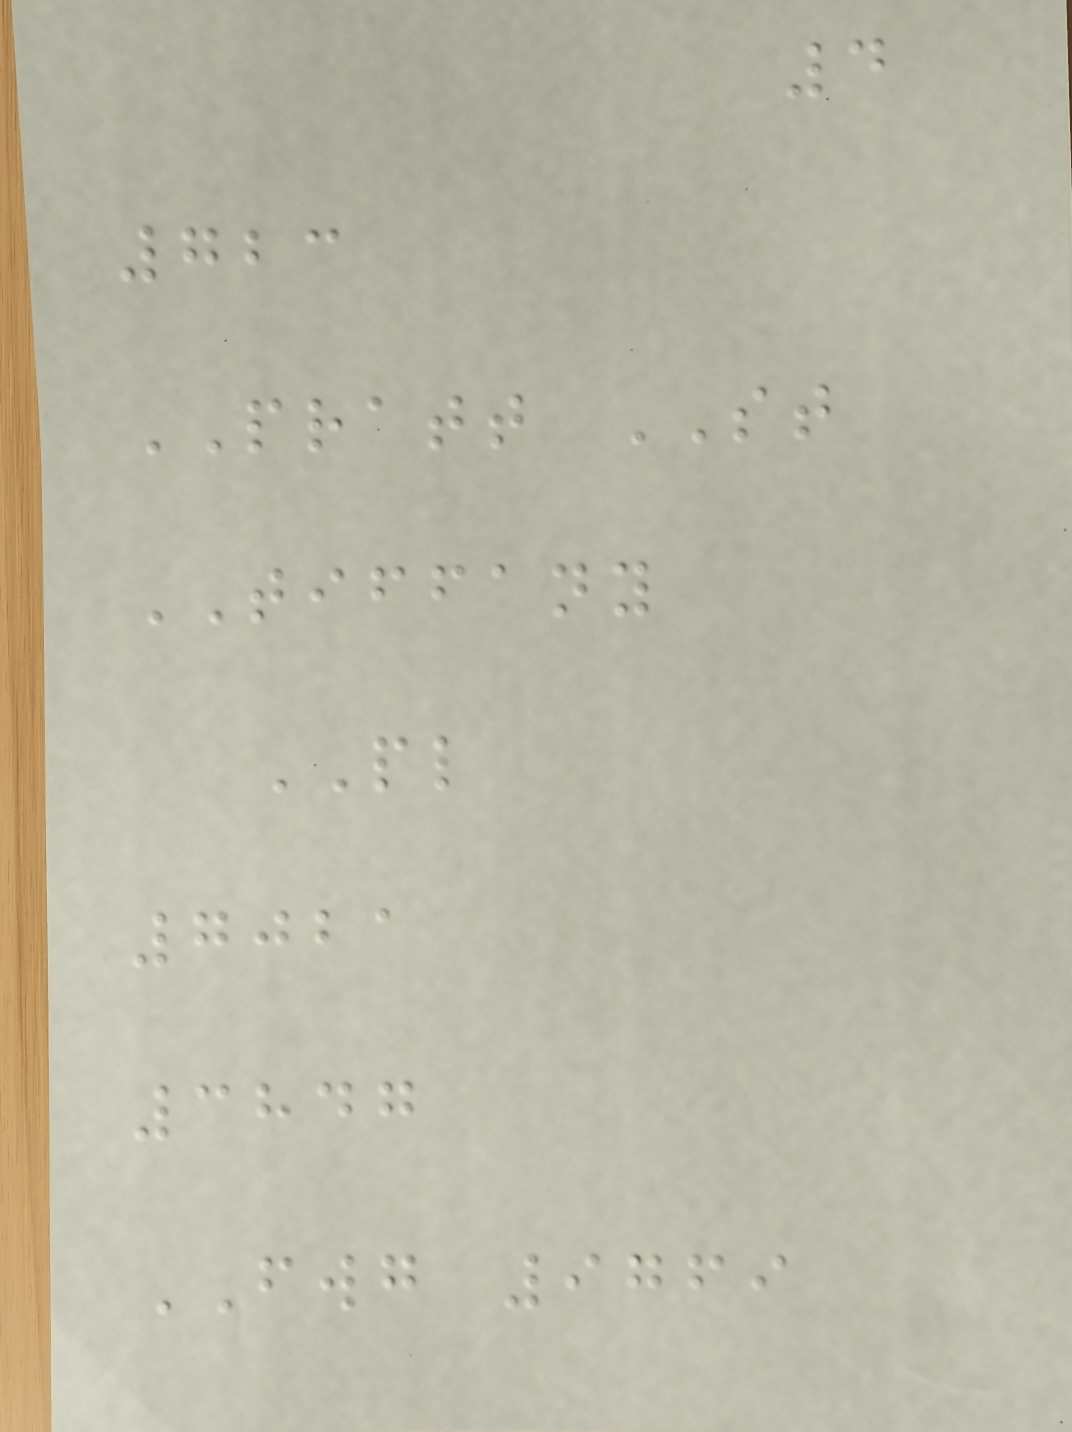4
723
PRATT ST
TIFFANY
PL
7021
3847
FWG 9769
